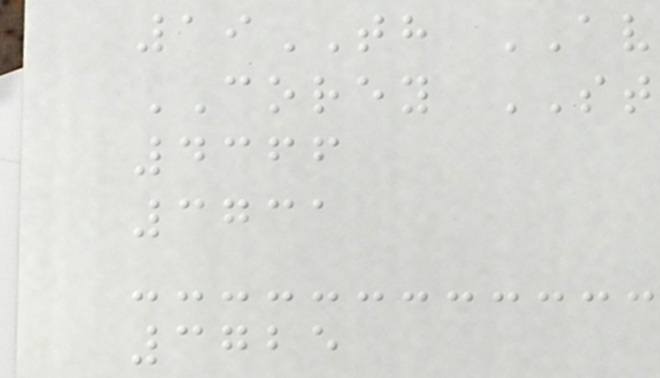19TH AV
COREY ST
4366
3731
3725
